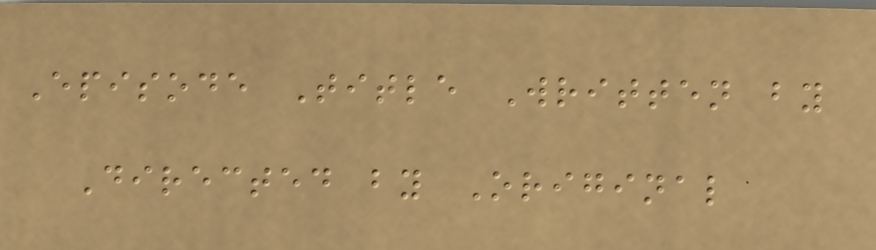Episode Title Written by
Directed by Original
